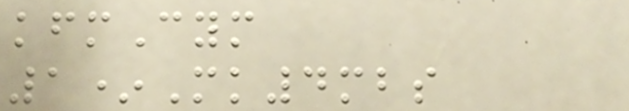kfmCym
1*Mk4mbs
